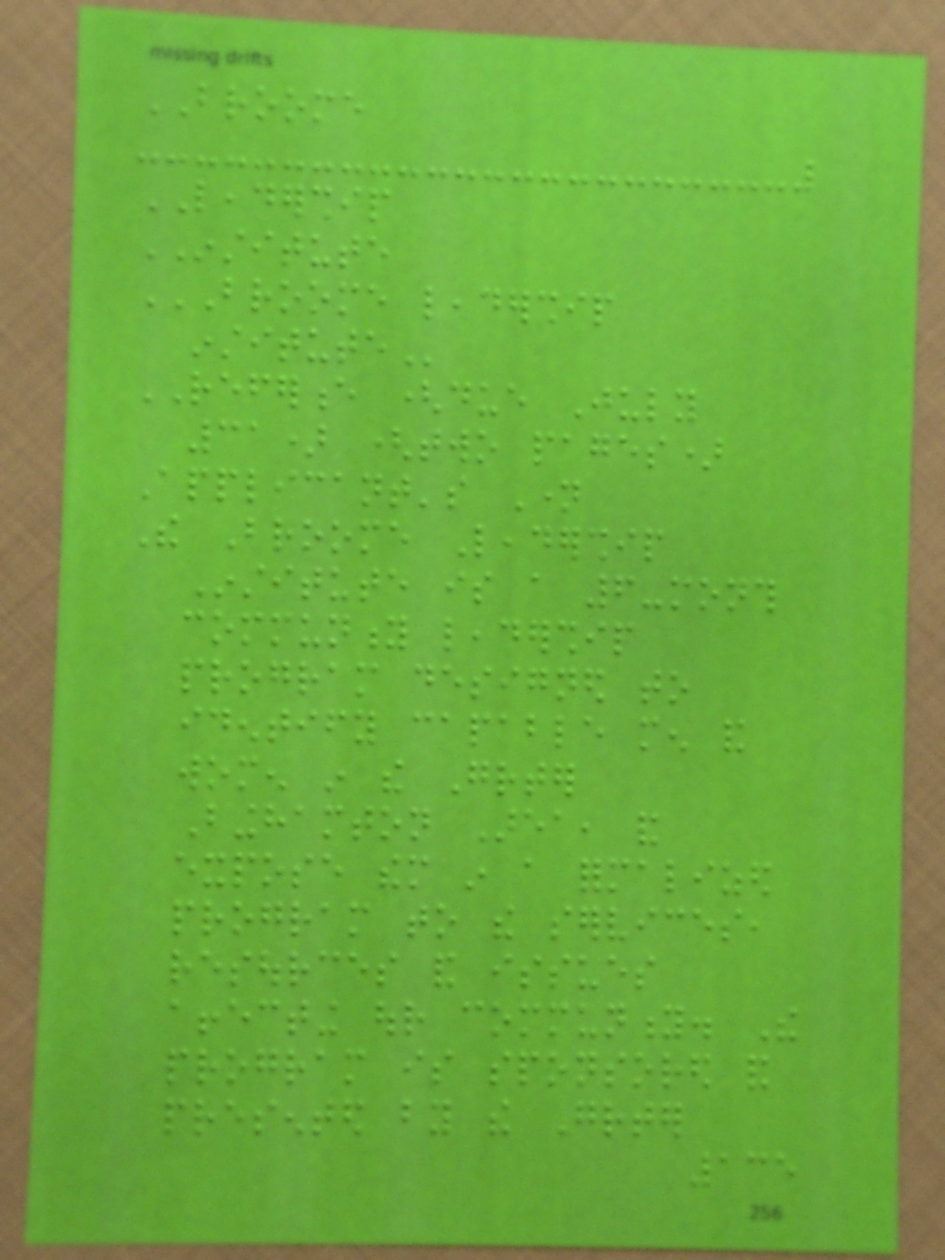BROOME
LEADERSHIP
INSTITUTE
BROOME LEADERSHIP
INSTITUTE
REFERENCE (due July
31) (two pages)
Applicant's Name
The Broome Leadership
Institute is a 6-month
community leadership
program designed to
identify capable men and
women in the Greater
Binghamton Area, and
expose them in a formalized
program to the services,
resources and issues
affecting our community. The
program is sponsored and
presented by the Greater
135
